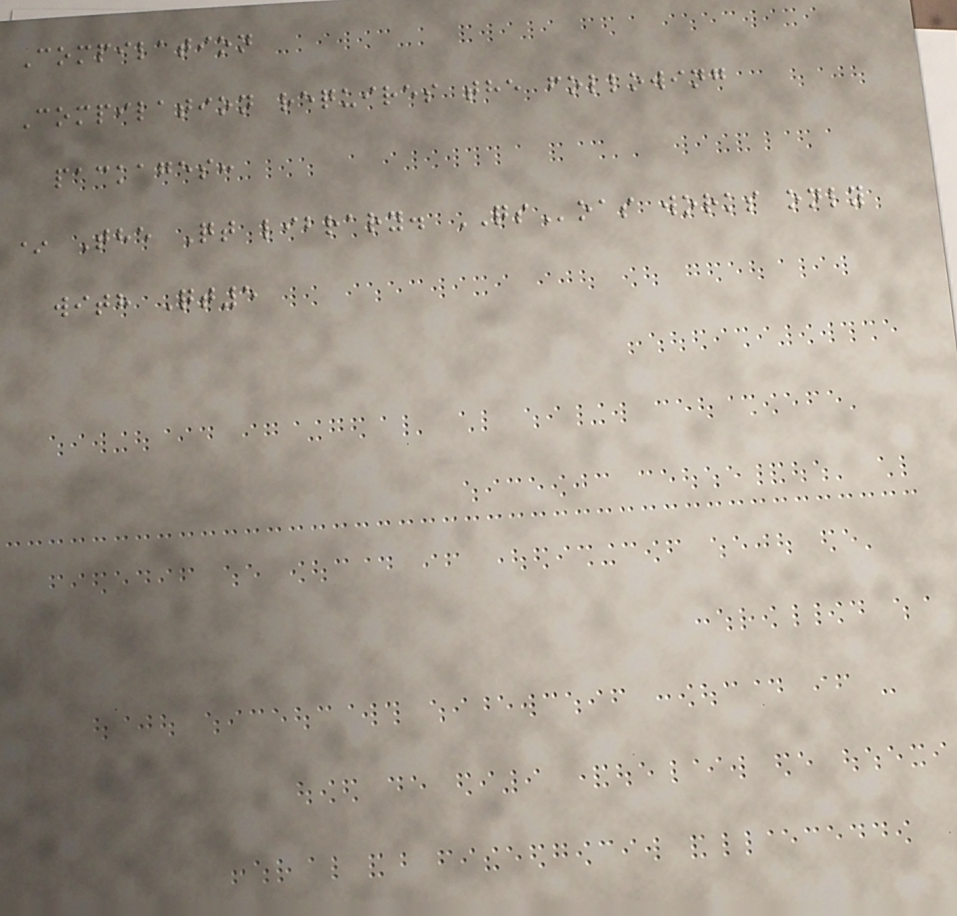Compilation
Compilation requires the following
packages:
* The Qt library. QSoas works only
with Qt5
